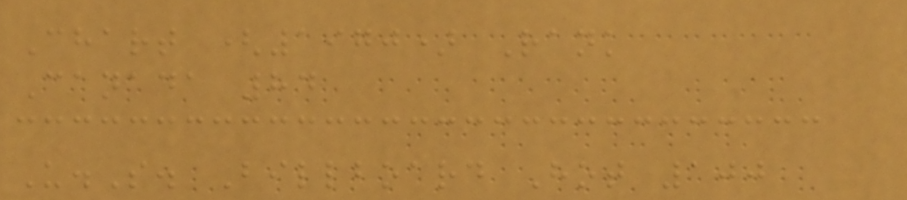Chart (1970) Rank
Canada 84
U.S. Billboard Hot 100
